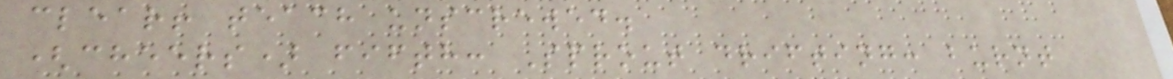clear! teach unscrewed.
(cheers) fifth: Sprout drifting: burnt
